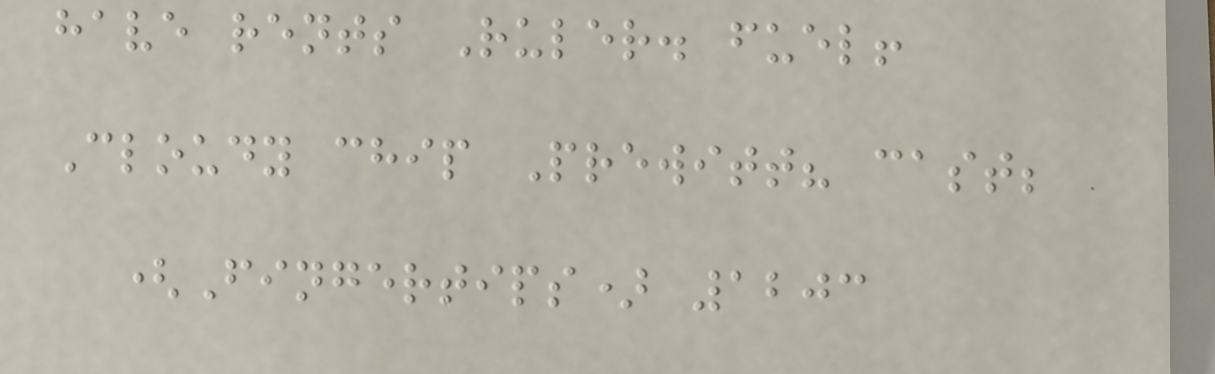have rents Ruler. fuel!
Cloudy chip Prewitt? cast;
(Fingertips) 1203
